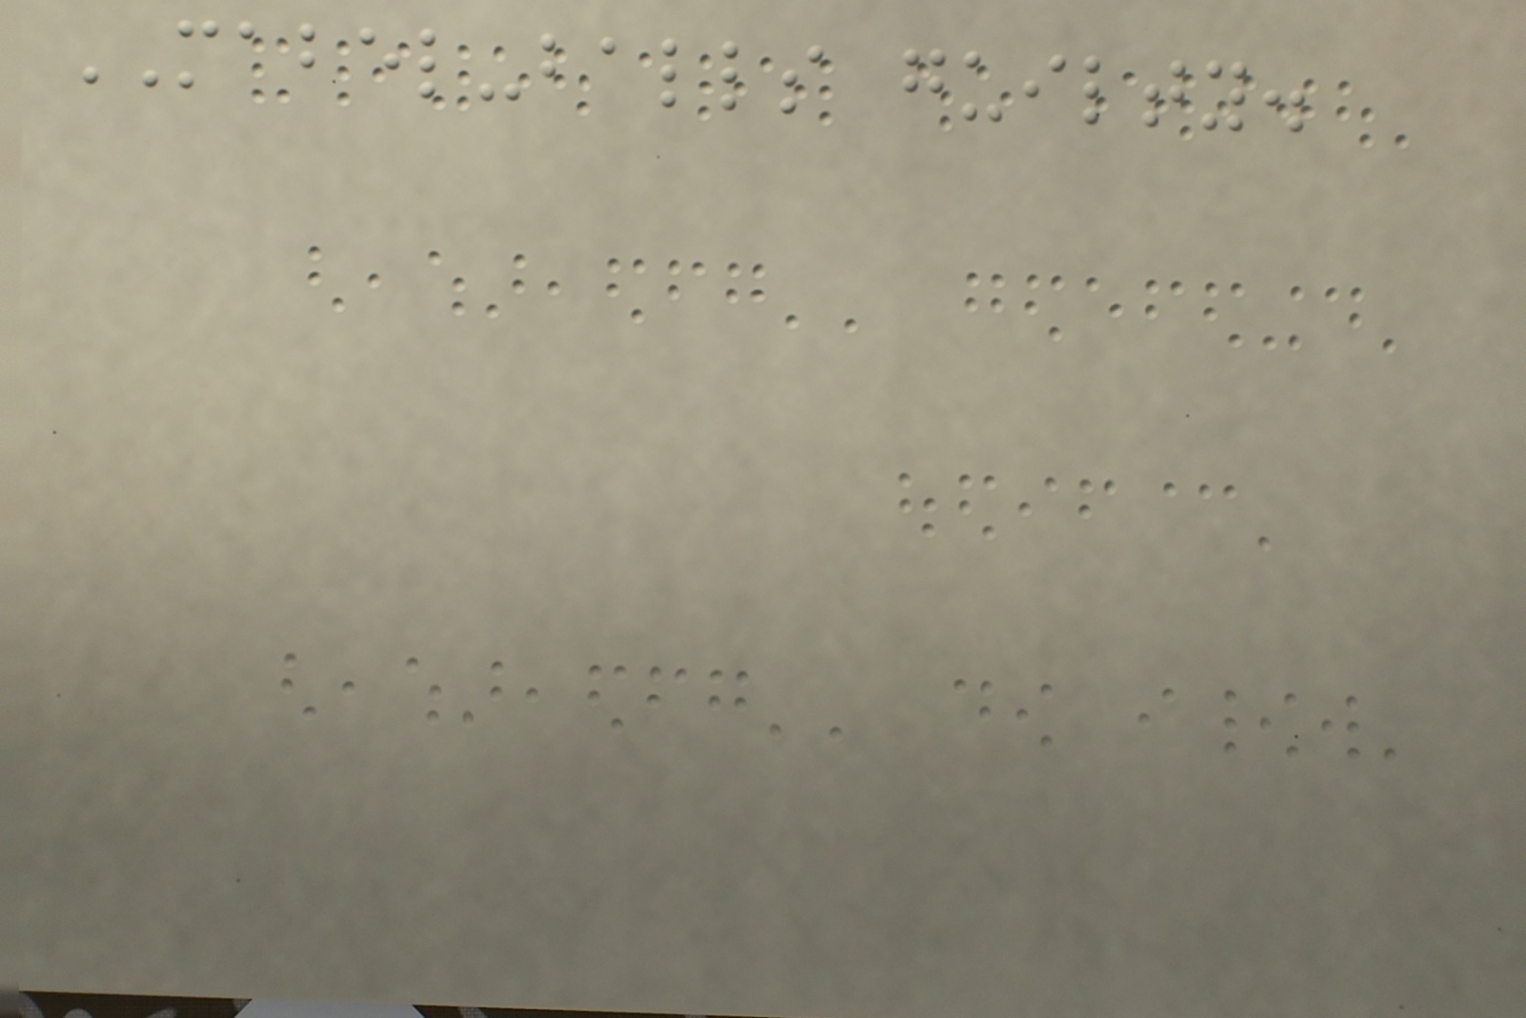MABEL-balls guilty.
